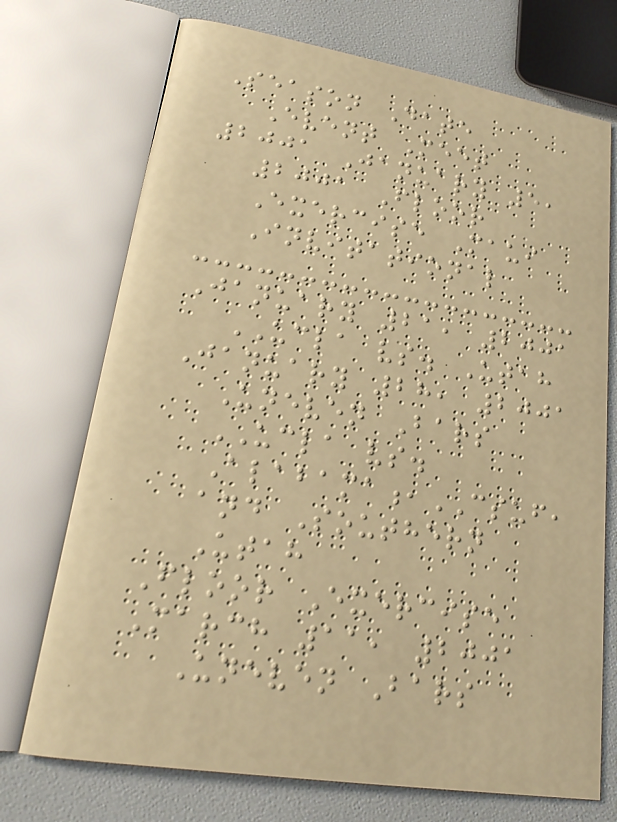Season Date
Event Meet
2001 January 5,
2001 Floor
Exercise Maui
Invitational
January 21, 2001
UCLA vs. Utah
January 28, 2001
Uneven Bars
UCLA vs.
Alabama,CSUF,
and Southern
Utah
Floor Exercise
March 11, 2001
Uneven Bars
